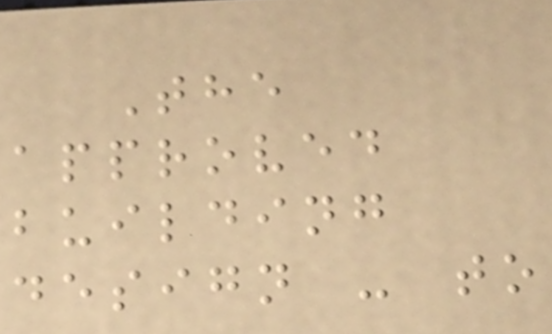The
approved
building
design - to
